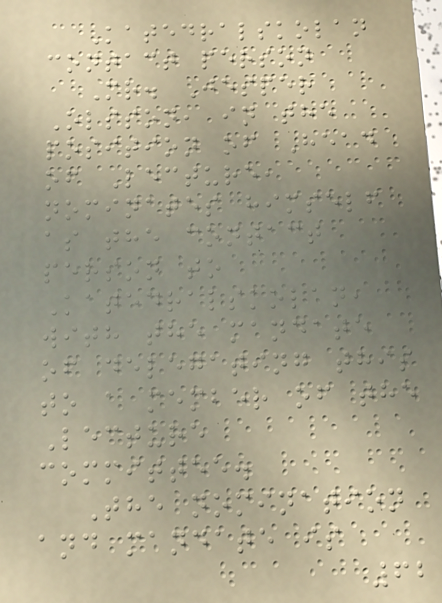Katedralskolan
contact person
Mr. Jesper
Olsson, in the
position of Head
of Lecture,
nominates himself
as the contact
person to
Katedralskolan,
with the mandate
of delegating this
to a member of the
Lecture
committee.
The nomination
and mandate is
62
